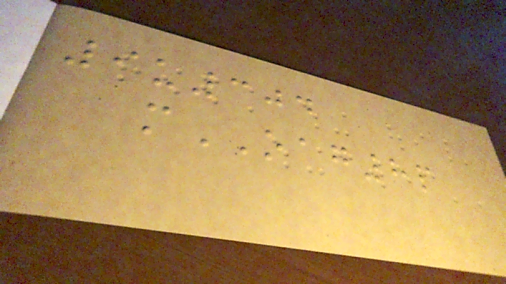9u304
mOAG8p
